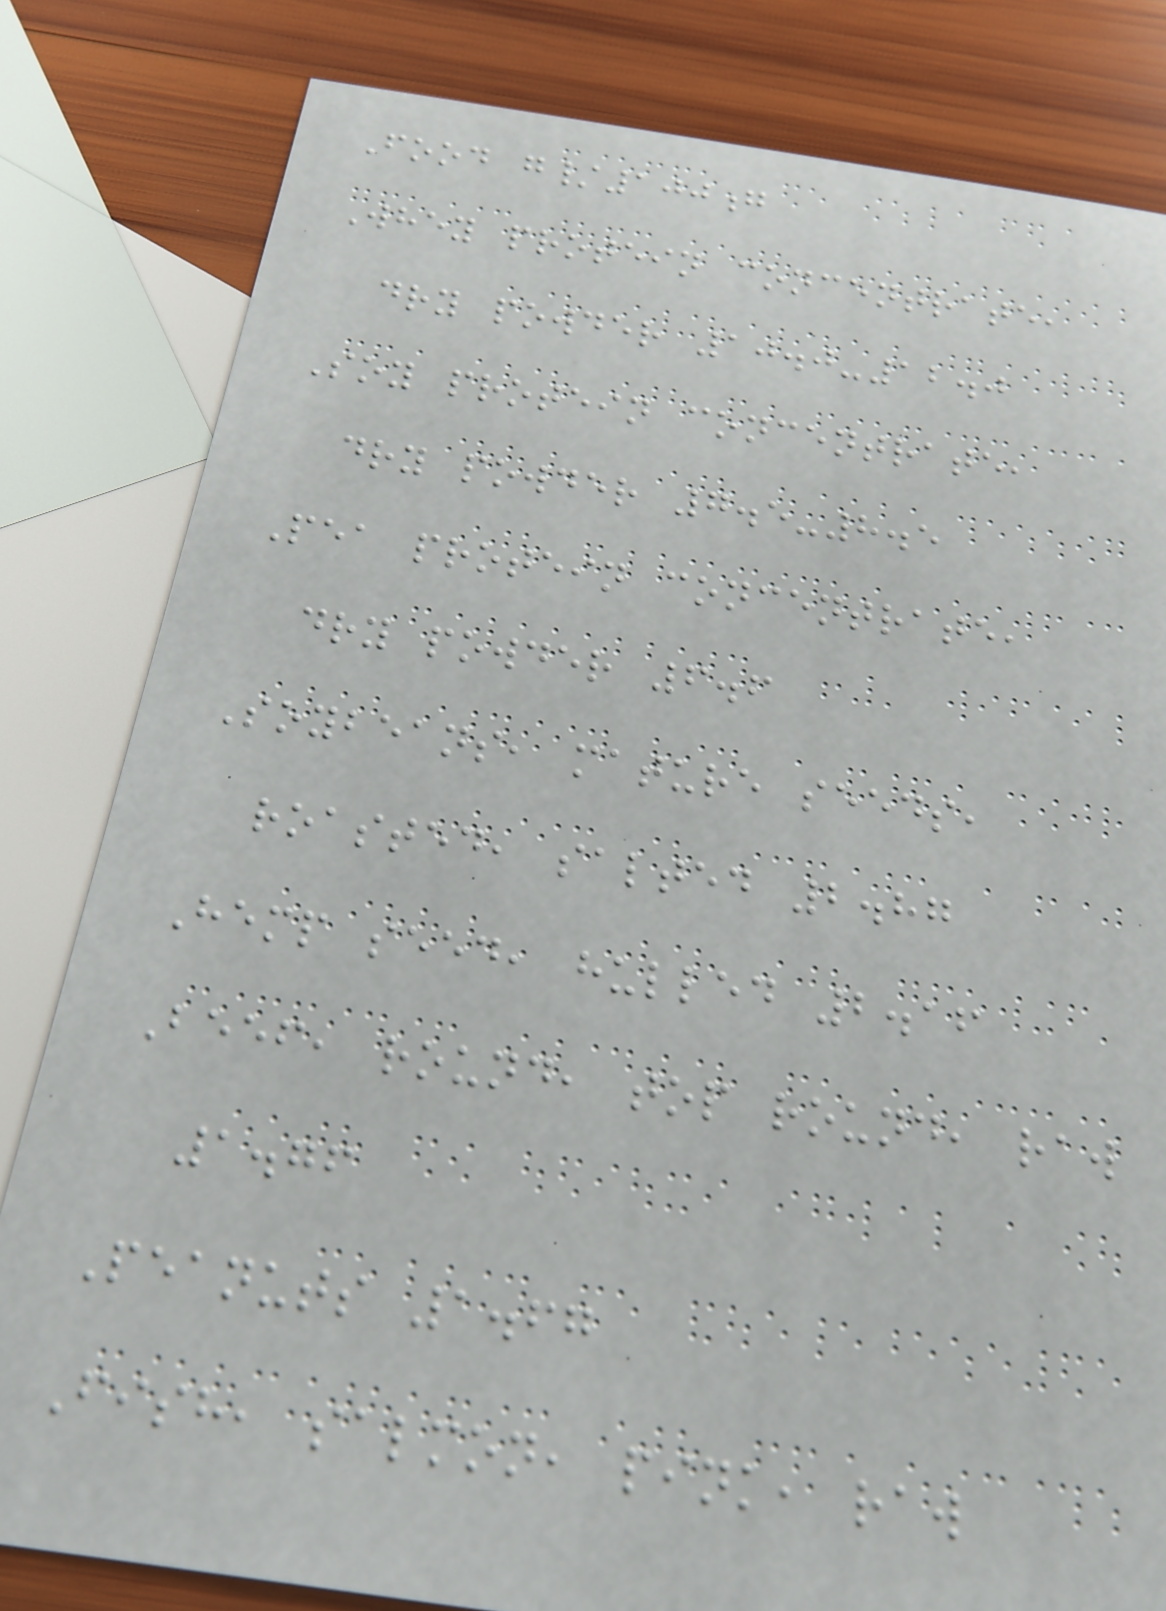Food g/100g
Whey protein concentrate,
dry powder 10.0-12.0
Soy protein concentrate,
dry powder 7.5-8.5
Pea protein concentrate,
dry powder 6.6
Soybeans, mature seeds,
roasted, salted 2.87
Hemp seed, hulled 2.16
Beef, round, top round, raw
1.76
Peanuts 1.67
Fish, salmon, pink, raw
